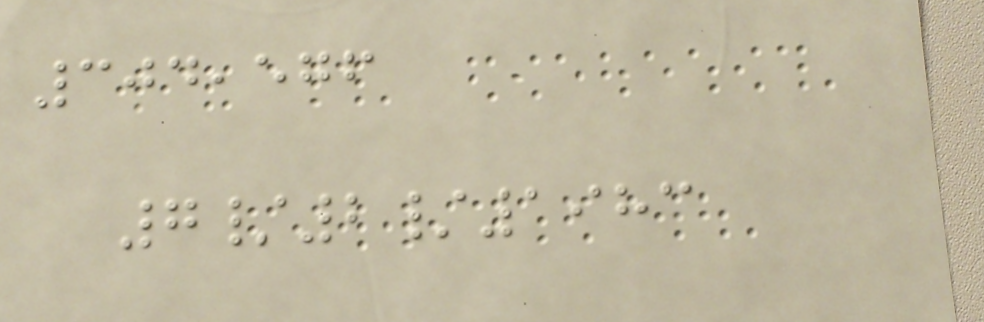304,576
7/2/1983
